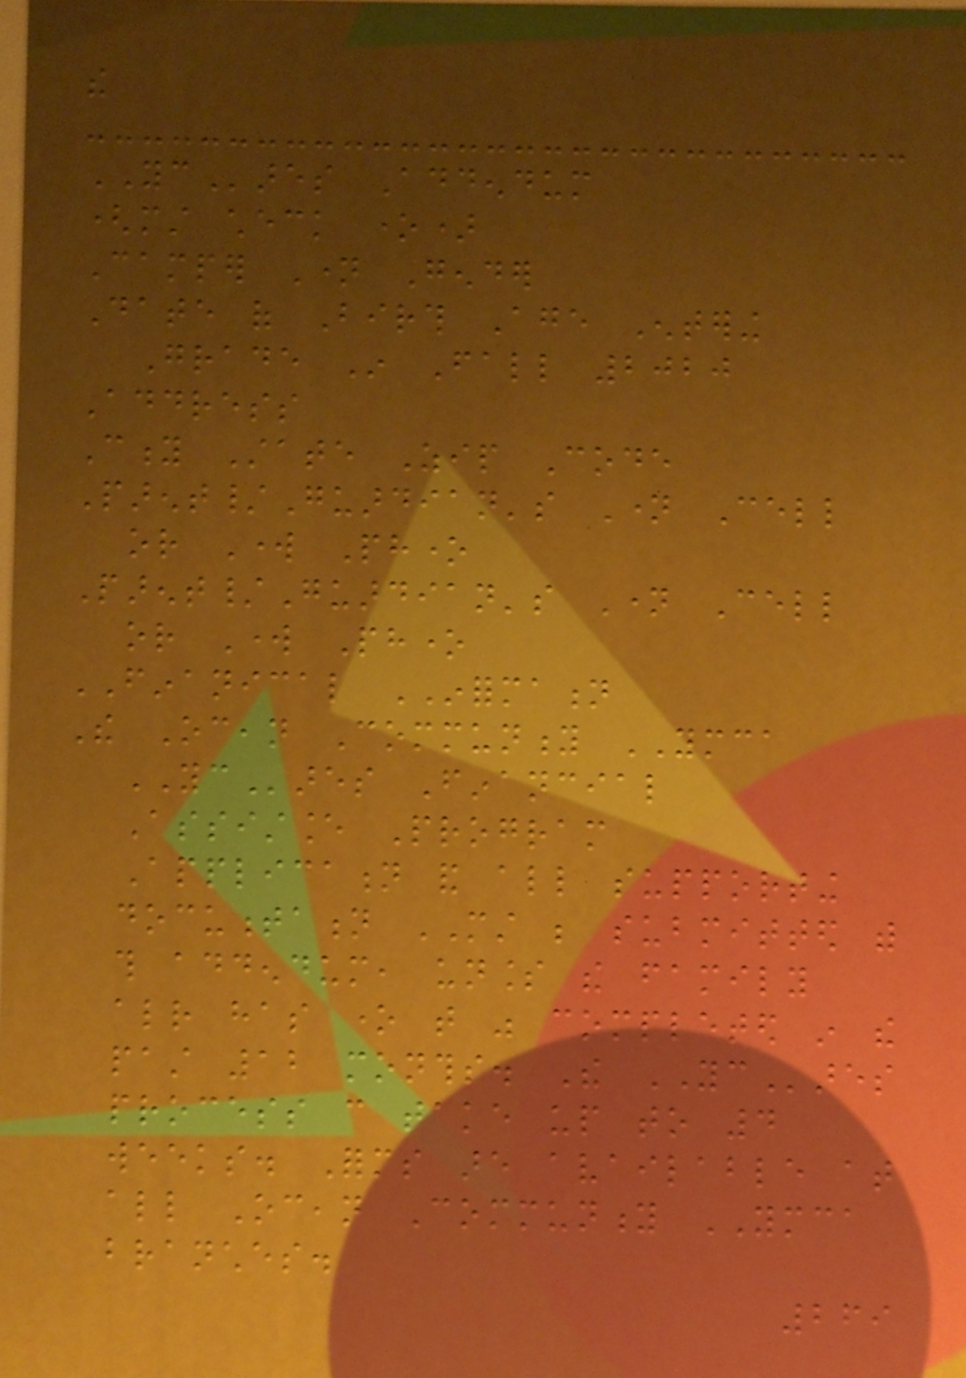the
YCares Addendum
(must check one)
Camper Name Gender
Date of Birth Age Entering
Grade In Fall 2020
Address
City State Zip Code
Parent/Guardian's Name Cell
or Work Phone
Parent/Guardian's Name Cell
or Work Phone
FINANICAL INFORMATION
The Ocean Community YMCA
YCares Financial
Assistance Program
Application and all supporting
documentation MUST be submitted with
this addendum, unless the family
already has one that was completed in the
past 12 months. The YCares
process can take up to 4
weeks. Forms are available at
all Ocean Community YMCA
branches.
269
